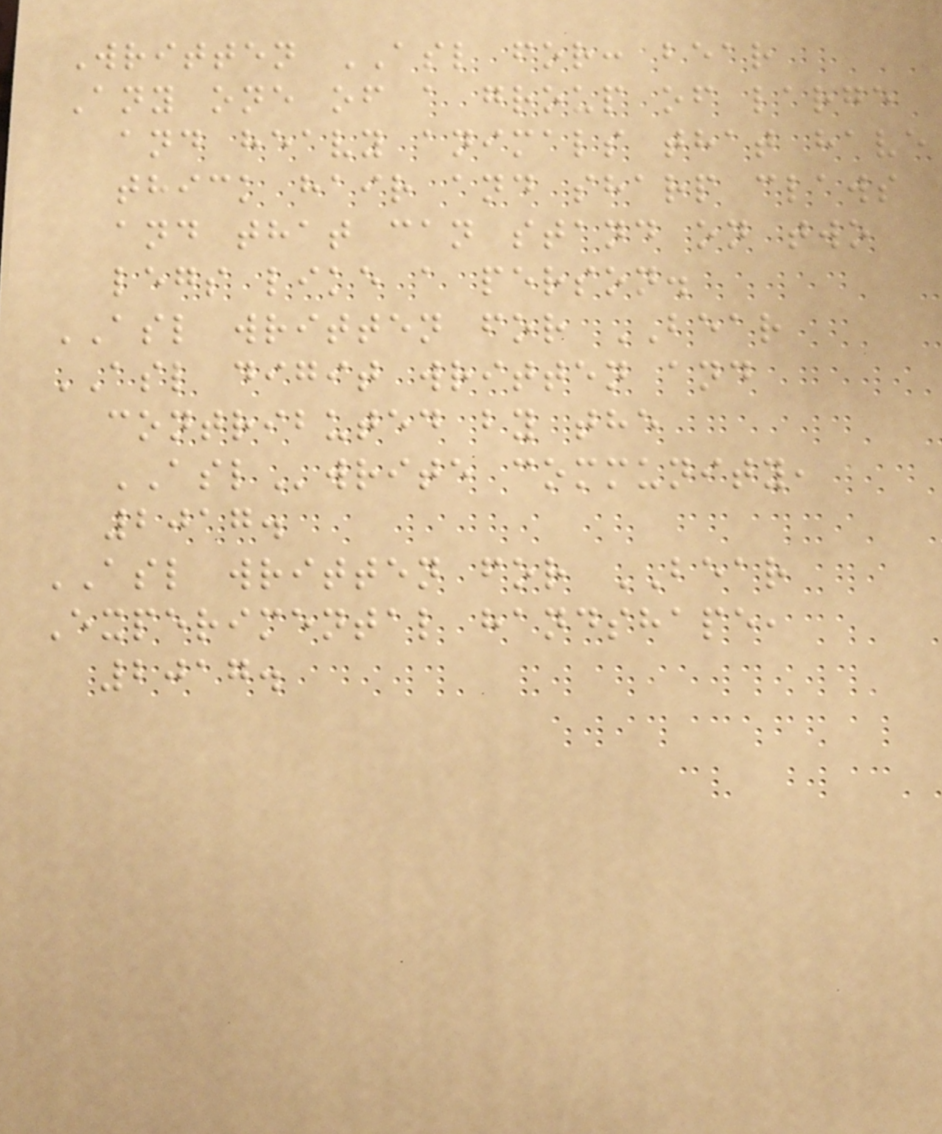Written ASL for: bear
Any one of a group of large
and heavy animals that have
thick hair and sharp claws
and that can stand on two
legs like a person.
ASL written for BEAR
ASL digit written and
contributed by the
ASLwrite community,
2017.
ASL written for BEAR
Experimental handshape,
2017.
